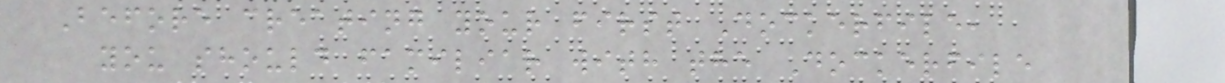Before creating your first Dockerfile,
you should familiar with the Dockerfile
